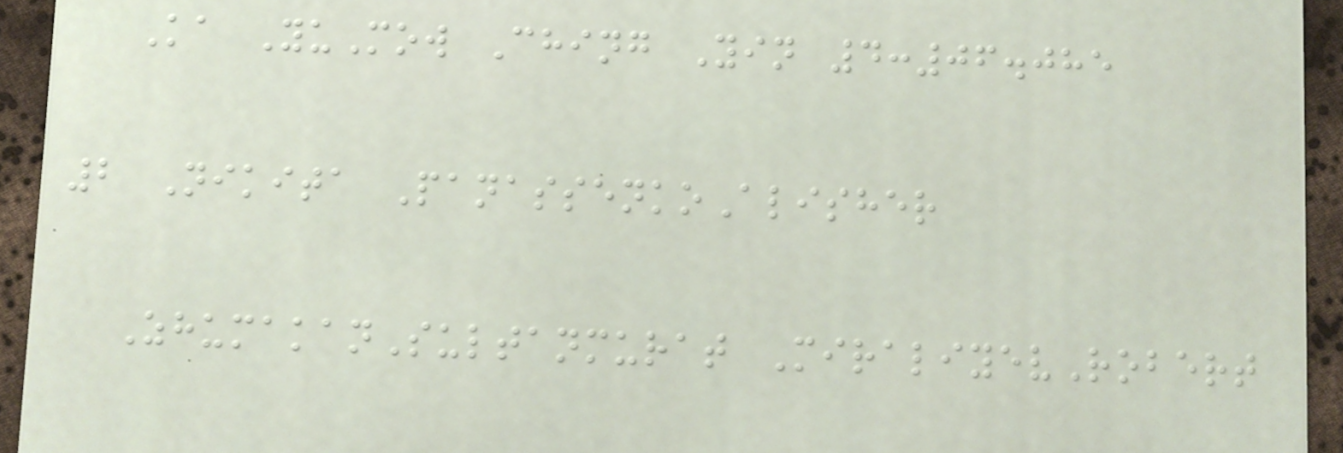Ka YuMow Ching Yin 4:06.085
2 Nikita PanassenkoAlisher
ZhumakanSultanmurat MiraliyevRobert
